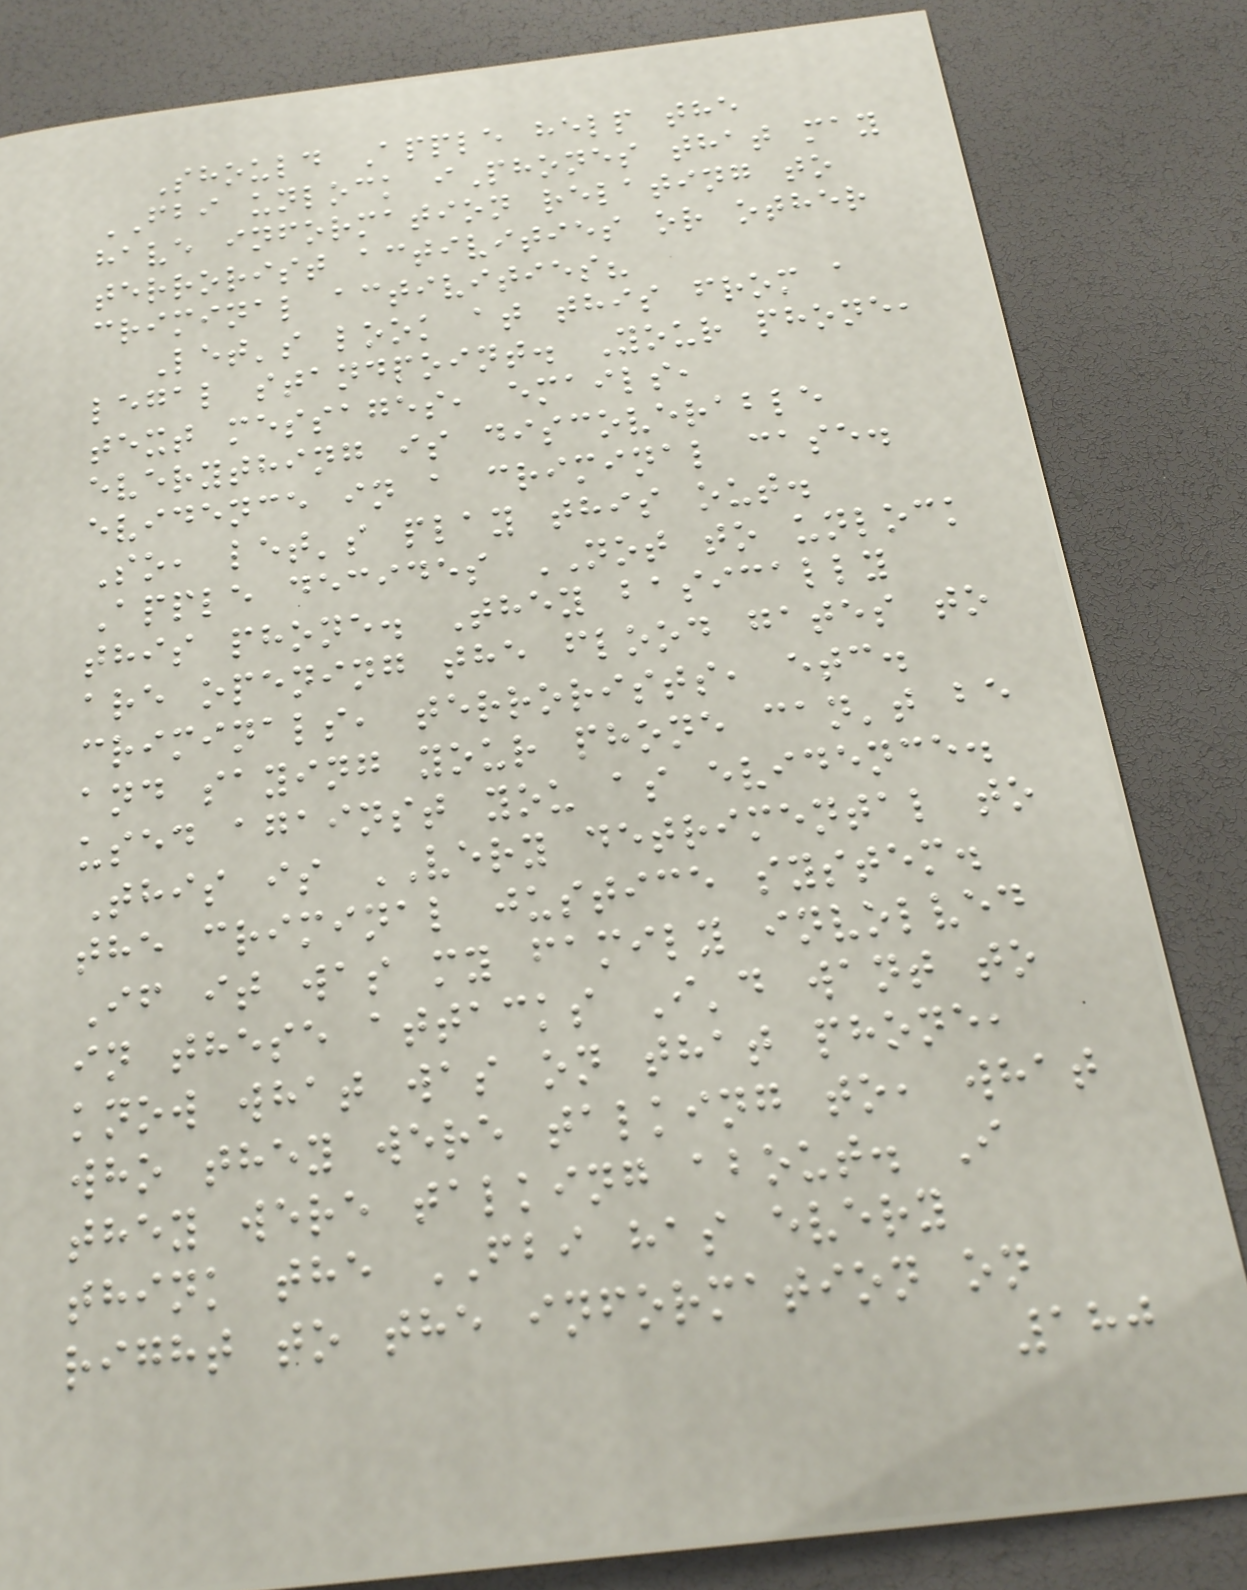Should Apple help the
FBI unlock iPhones that may
have information relating to
terrorist activities or other
criminal activities?
Let's look at this from a
legal standpoint. Your phone,
text messages, emails,
everything is discoverable
evidence in a criminal case.
So, let's play this out.
Apple decides NOT to unlock
this phone. They basically
are opening the flood gates to
criminals, terrorists, etc.
and saying your phone can't be
used against you as evidence.
This is VERY detrimental to
the criminal justice system.
If it was my family involved
in these attacks I'd want to
know what was on that phone,
who they were talking to, what
they were talking about. I
think the FBI has every
right to the information on
180
